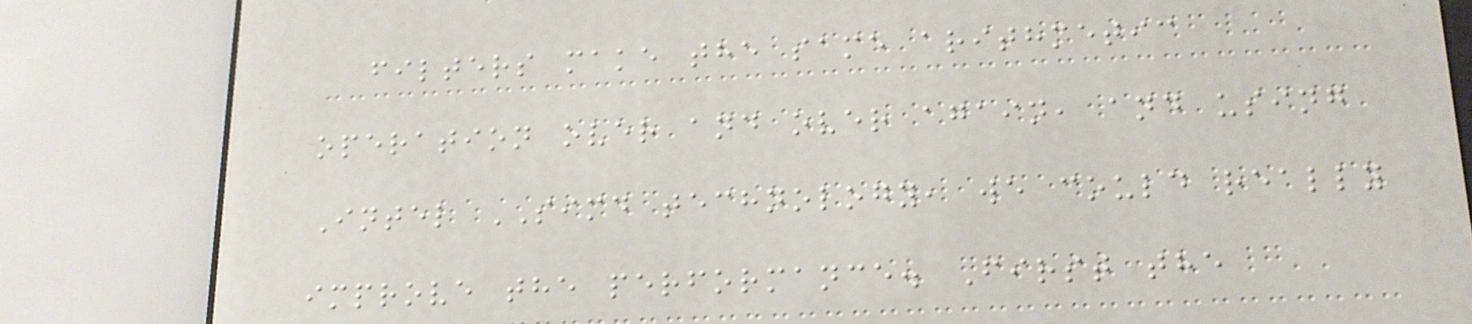filters make the same arithmetic
operation over and over again, and using
Intel SIMD technology, we could really
improve the performance. First the
